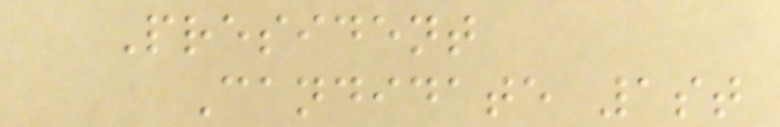President
Candidate 1st
